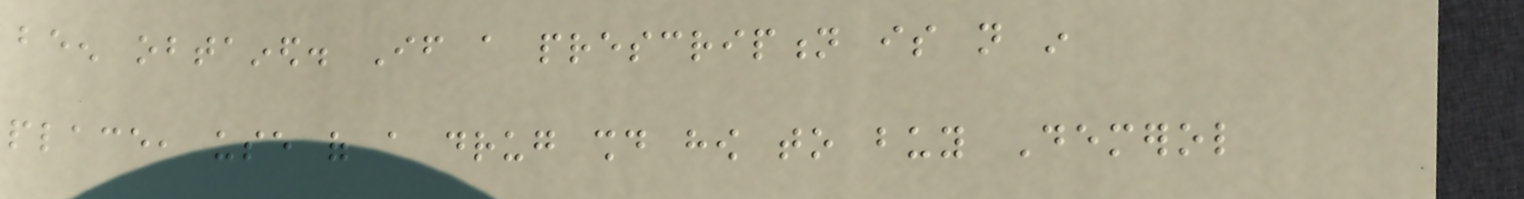been obtained. If a prescription is not in
place, use of a drug should how to buy Demerol
